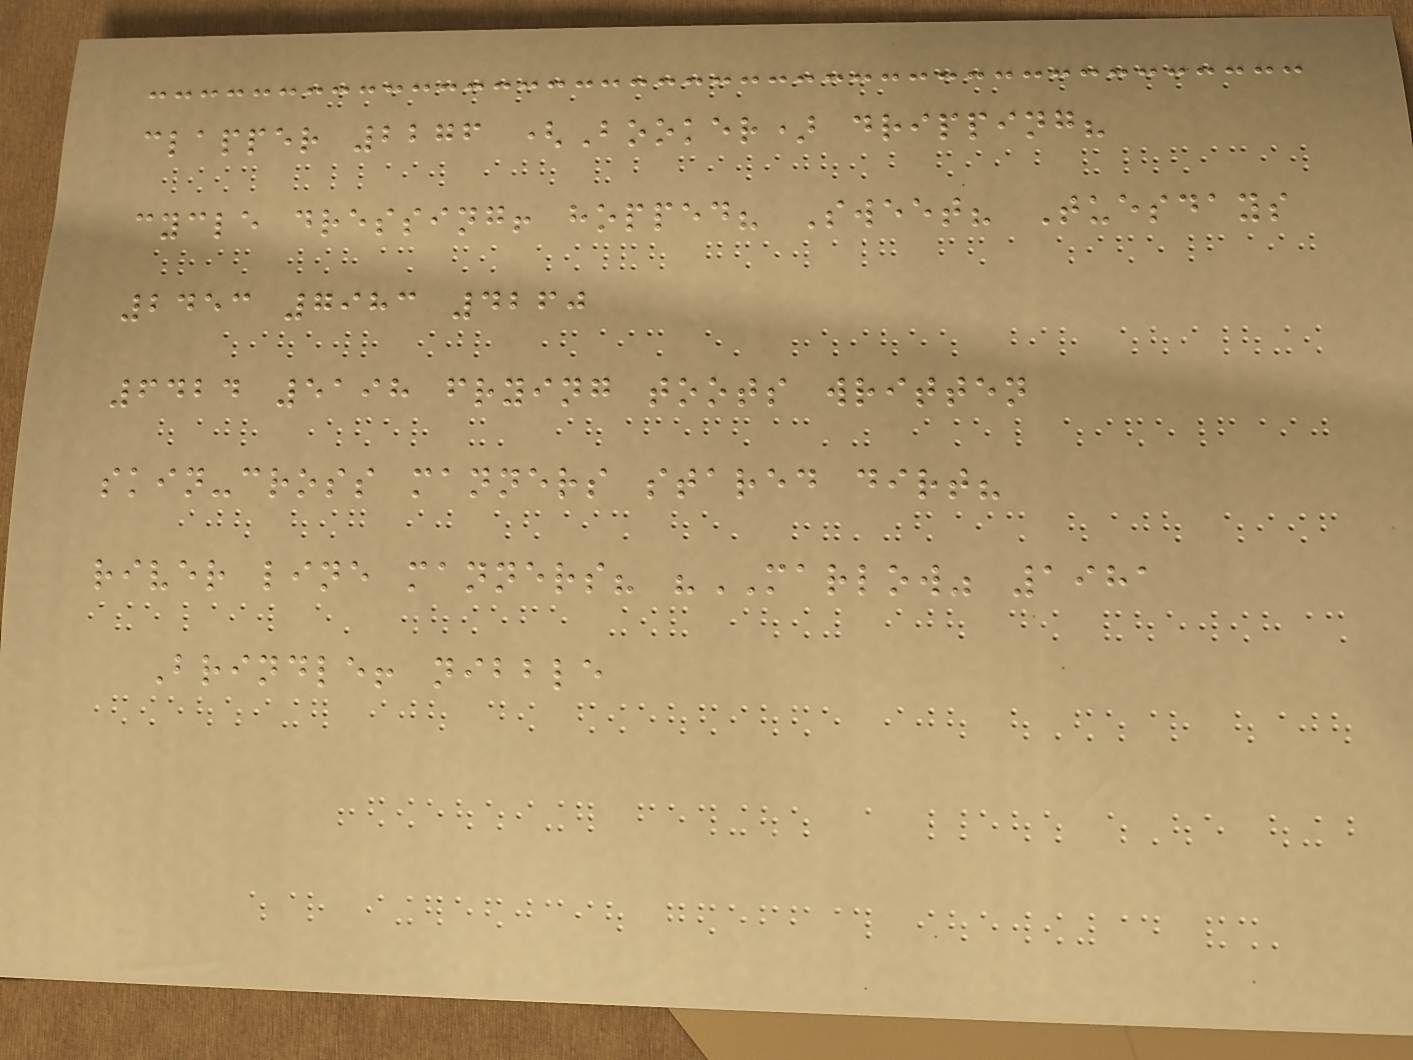clapper 2276 (Booker) dripping?
cycle dressing! hopped? Sweet? Tuesdays
2453 7983 4260
6424 5198 frying toots written
skin-cross manners stared dirt?
river line manners? "MARLOW" 1981
Brindle! nibble
